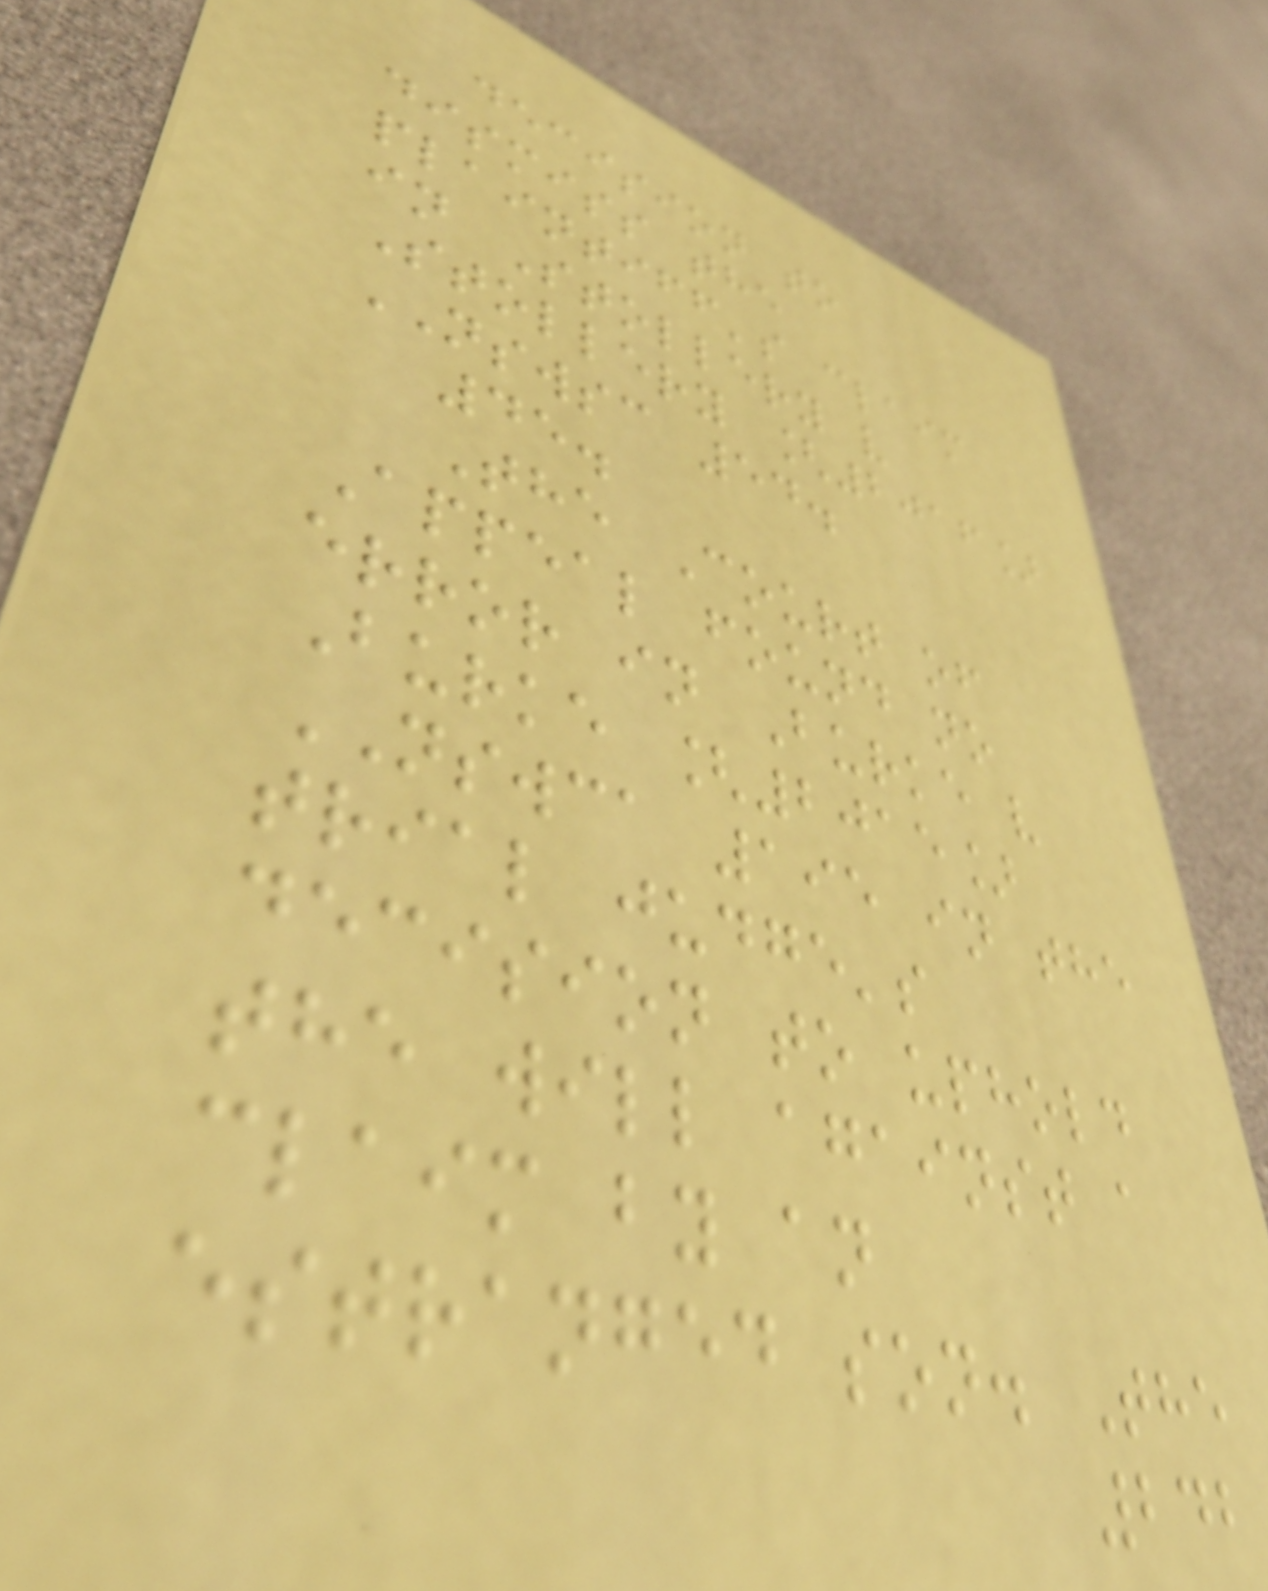decision to
dismiss the
plaintiff's claim
in Stollery v
Stollery [2016]
NSWSC 54.
45.
The Court of
Appeal found no
error in Burke v
Burke [2015]
NSWCA 195 in the
trial judge's
decision to uphold
the will against a
claim by an
estranged son. The
242
